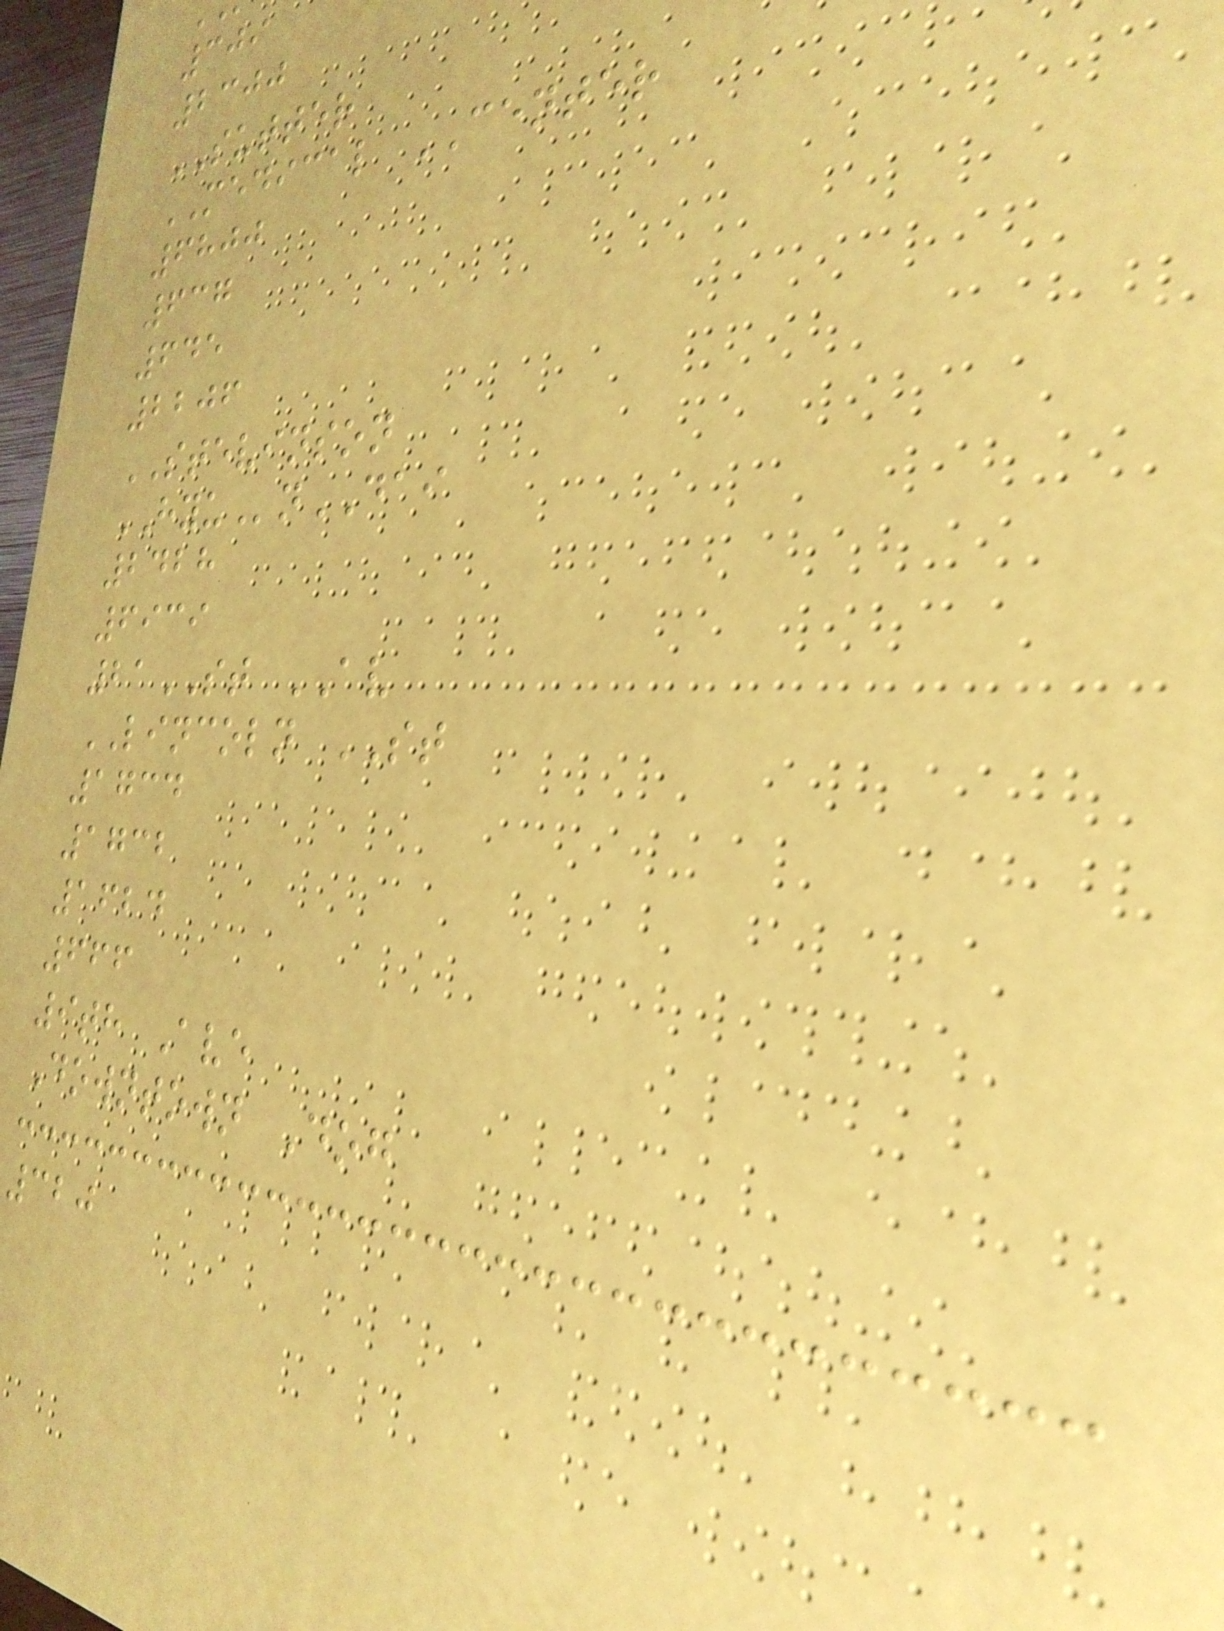309
2300
SUTTER
MEDICAL CENTER
6800
637
645
2206
STEVINSON
HYUnDAI
2428
6939
21ST AV
LINCOLN ST
1734
1732
1624
666
9th Ave
Downtown Dog
320
